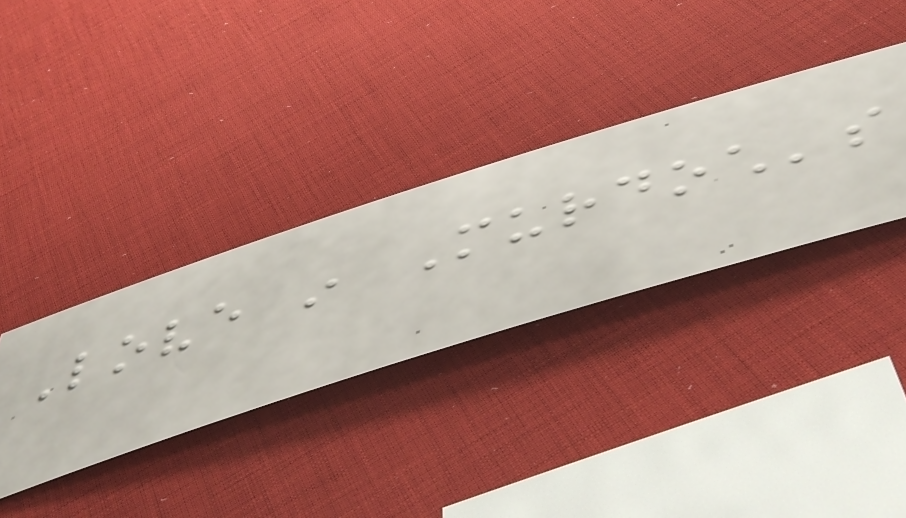Love in Murdoch's
